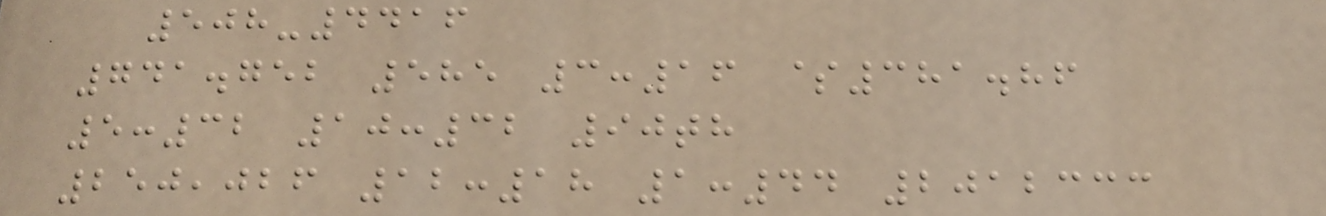508-4416
741.752 585 3:16 $381.86
5:32 10:32 90th
250,026 12:18 1:44 2012333
